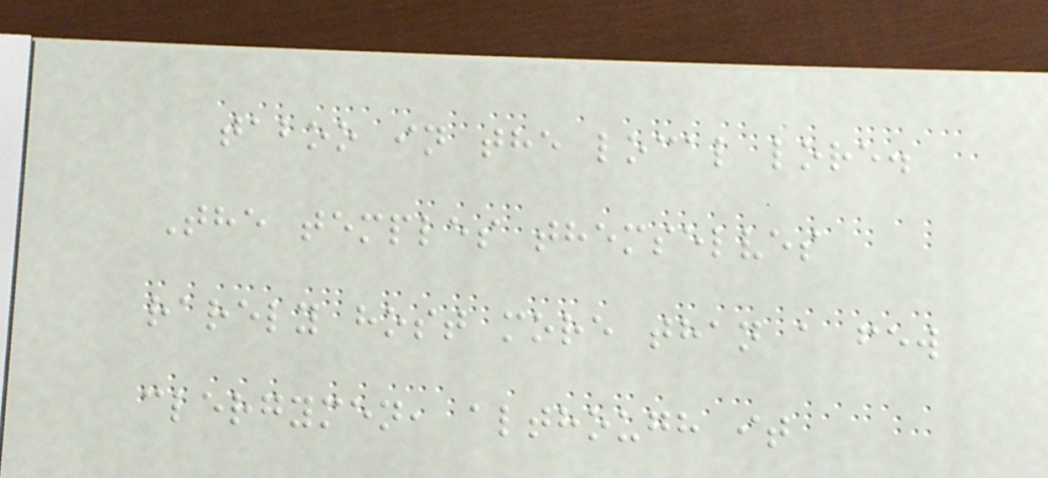taboo in the local lore.
The temples themselves
rarely host more than a few
clergymen, although it
